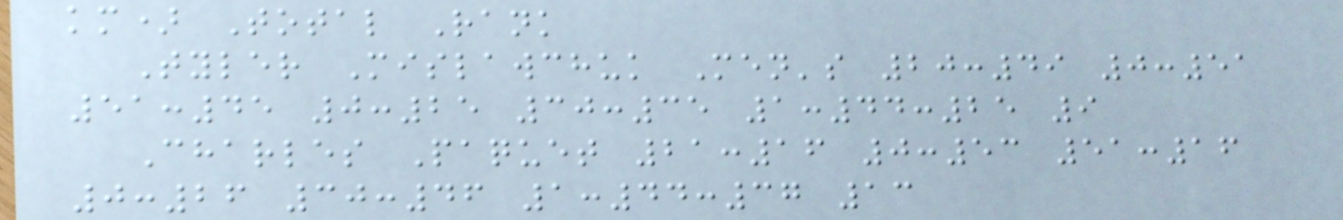km) Total Rank
Tyler Mislawchuk Men's 20:49 0:51
51:45 0:25 30:35 1:44:25 9
Charles Paquet 21:16 0:53 51:16
0:26 30:46 1:44:37 13
